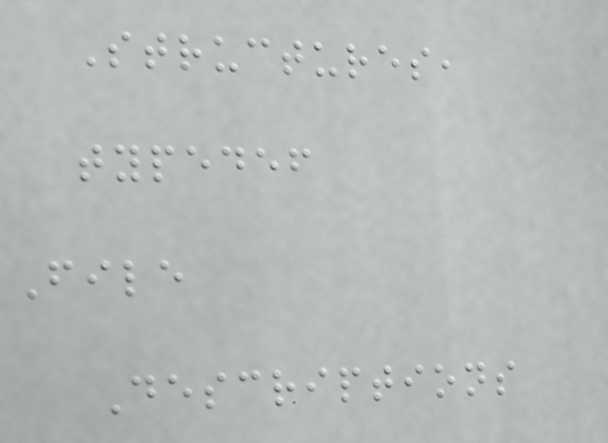Structures,
typedef
File
Descriptions
